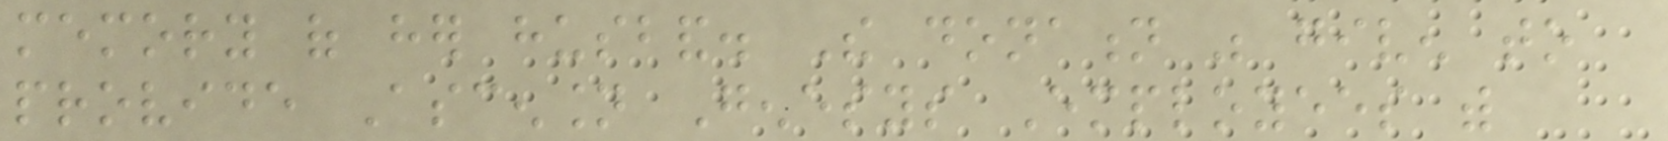memory of her husband. The donation was given to
provide Ascension Genesys Employees with
